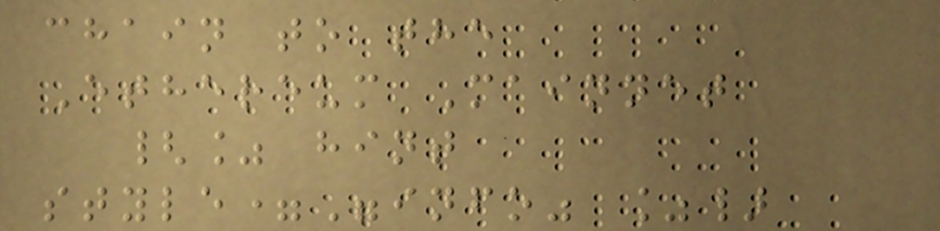chain to the
Ethereum Mainnet
{% hint
style="info" %}
